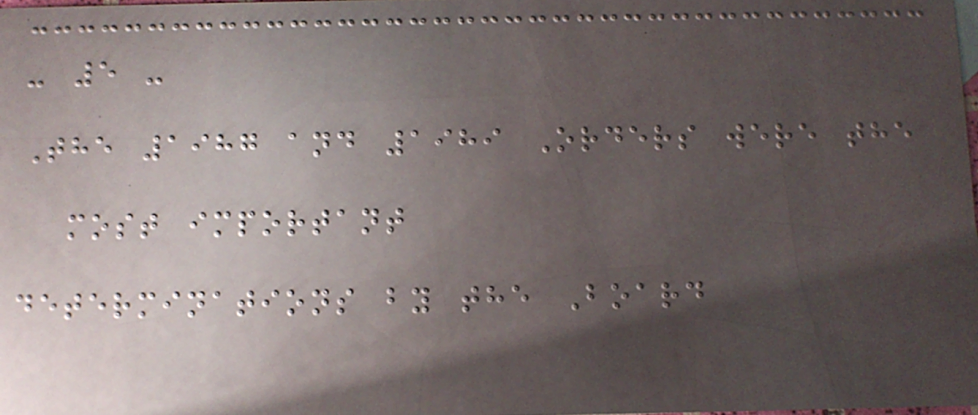- 5 -
The 1987 and 1989 Orders were the
most important
determinations by the Board
